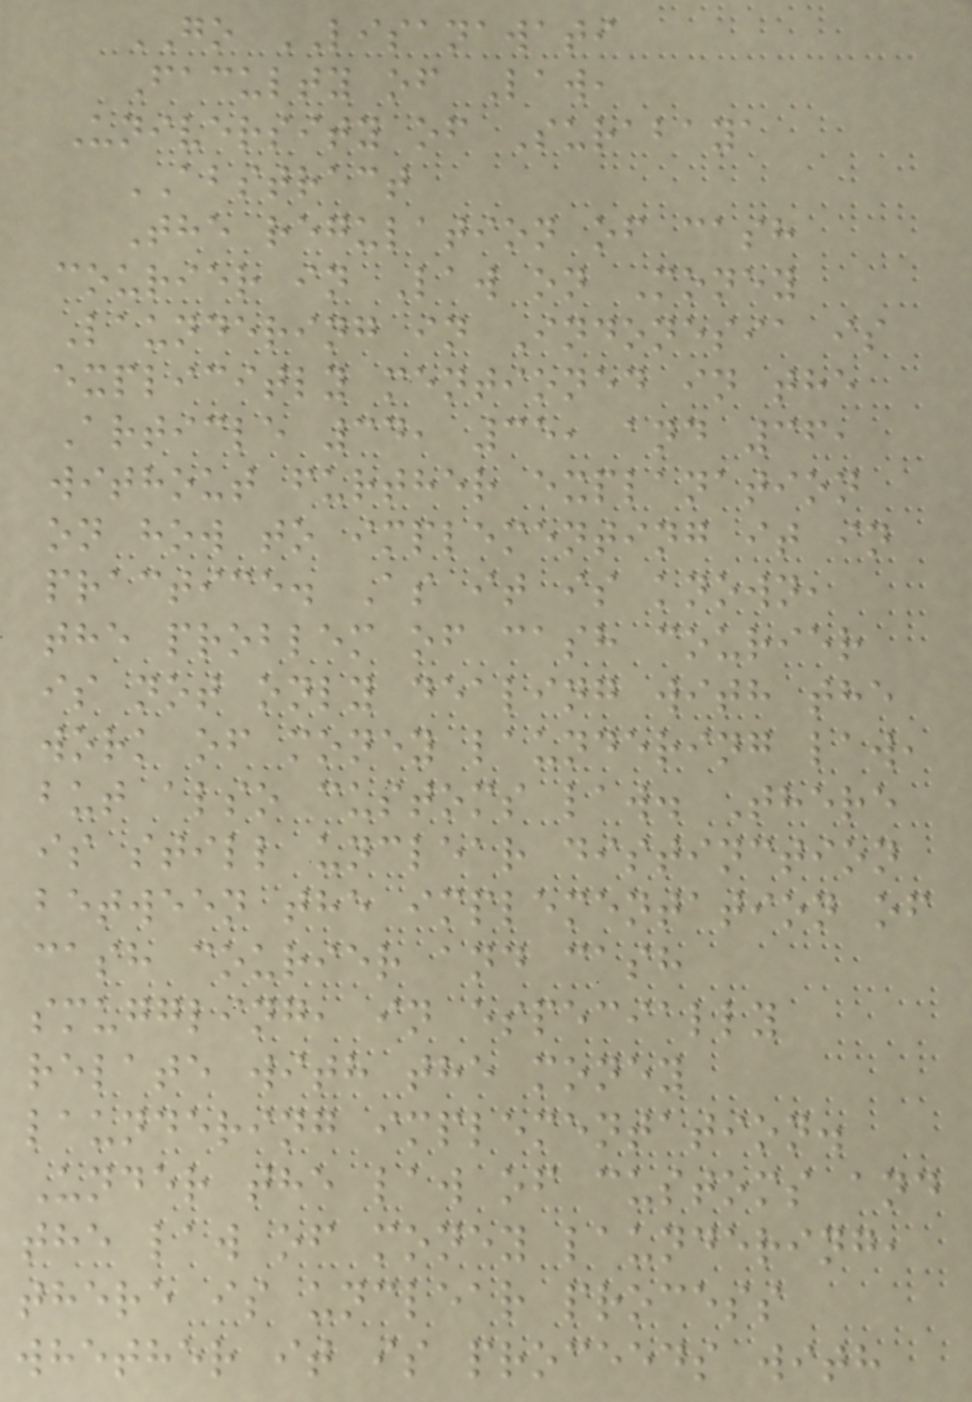GO LISANAWATI
Faculty of Law,
University of Surabaya
ABSTRACT
The regulation of cash
courier in Law on Money
Laundering in Indonesia is
explicitly mentioned in the
Article 34, 35, and 36,
without further explanation
on how to implementing it in
practice. As it is known,
the problem of cash courier
is not only dealing with the
work of money laundering law,
but also customs law. There
is still unclear distinction
between the implementation of
cash courier and cash
smuggling, in especially
relate with the money
laundering implementation.
Under the law of customs and
the law of money laundering,
there is unclear process
whether it is proceeds with
